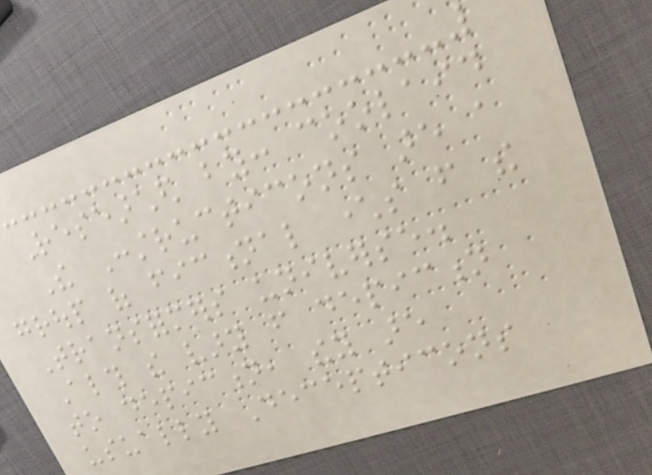Researched by: coolaid
The Constructicons are a
group of fictional characters from the
Transformers universe.
Although the vary from depiction
to depiction, they are
usually Decepticons
